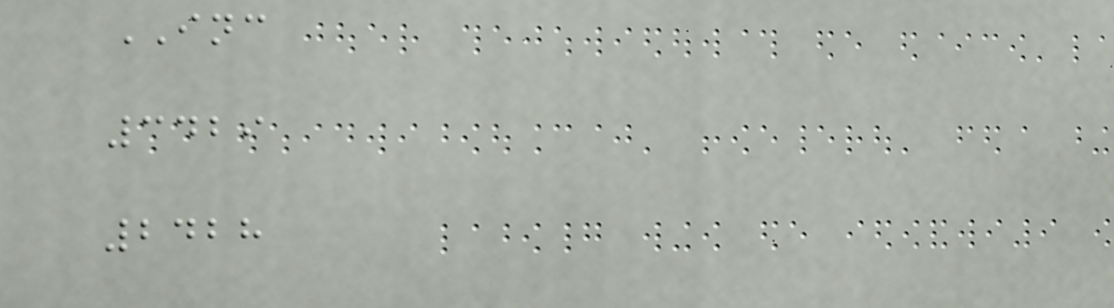INC
3429
2428
